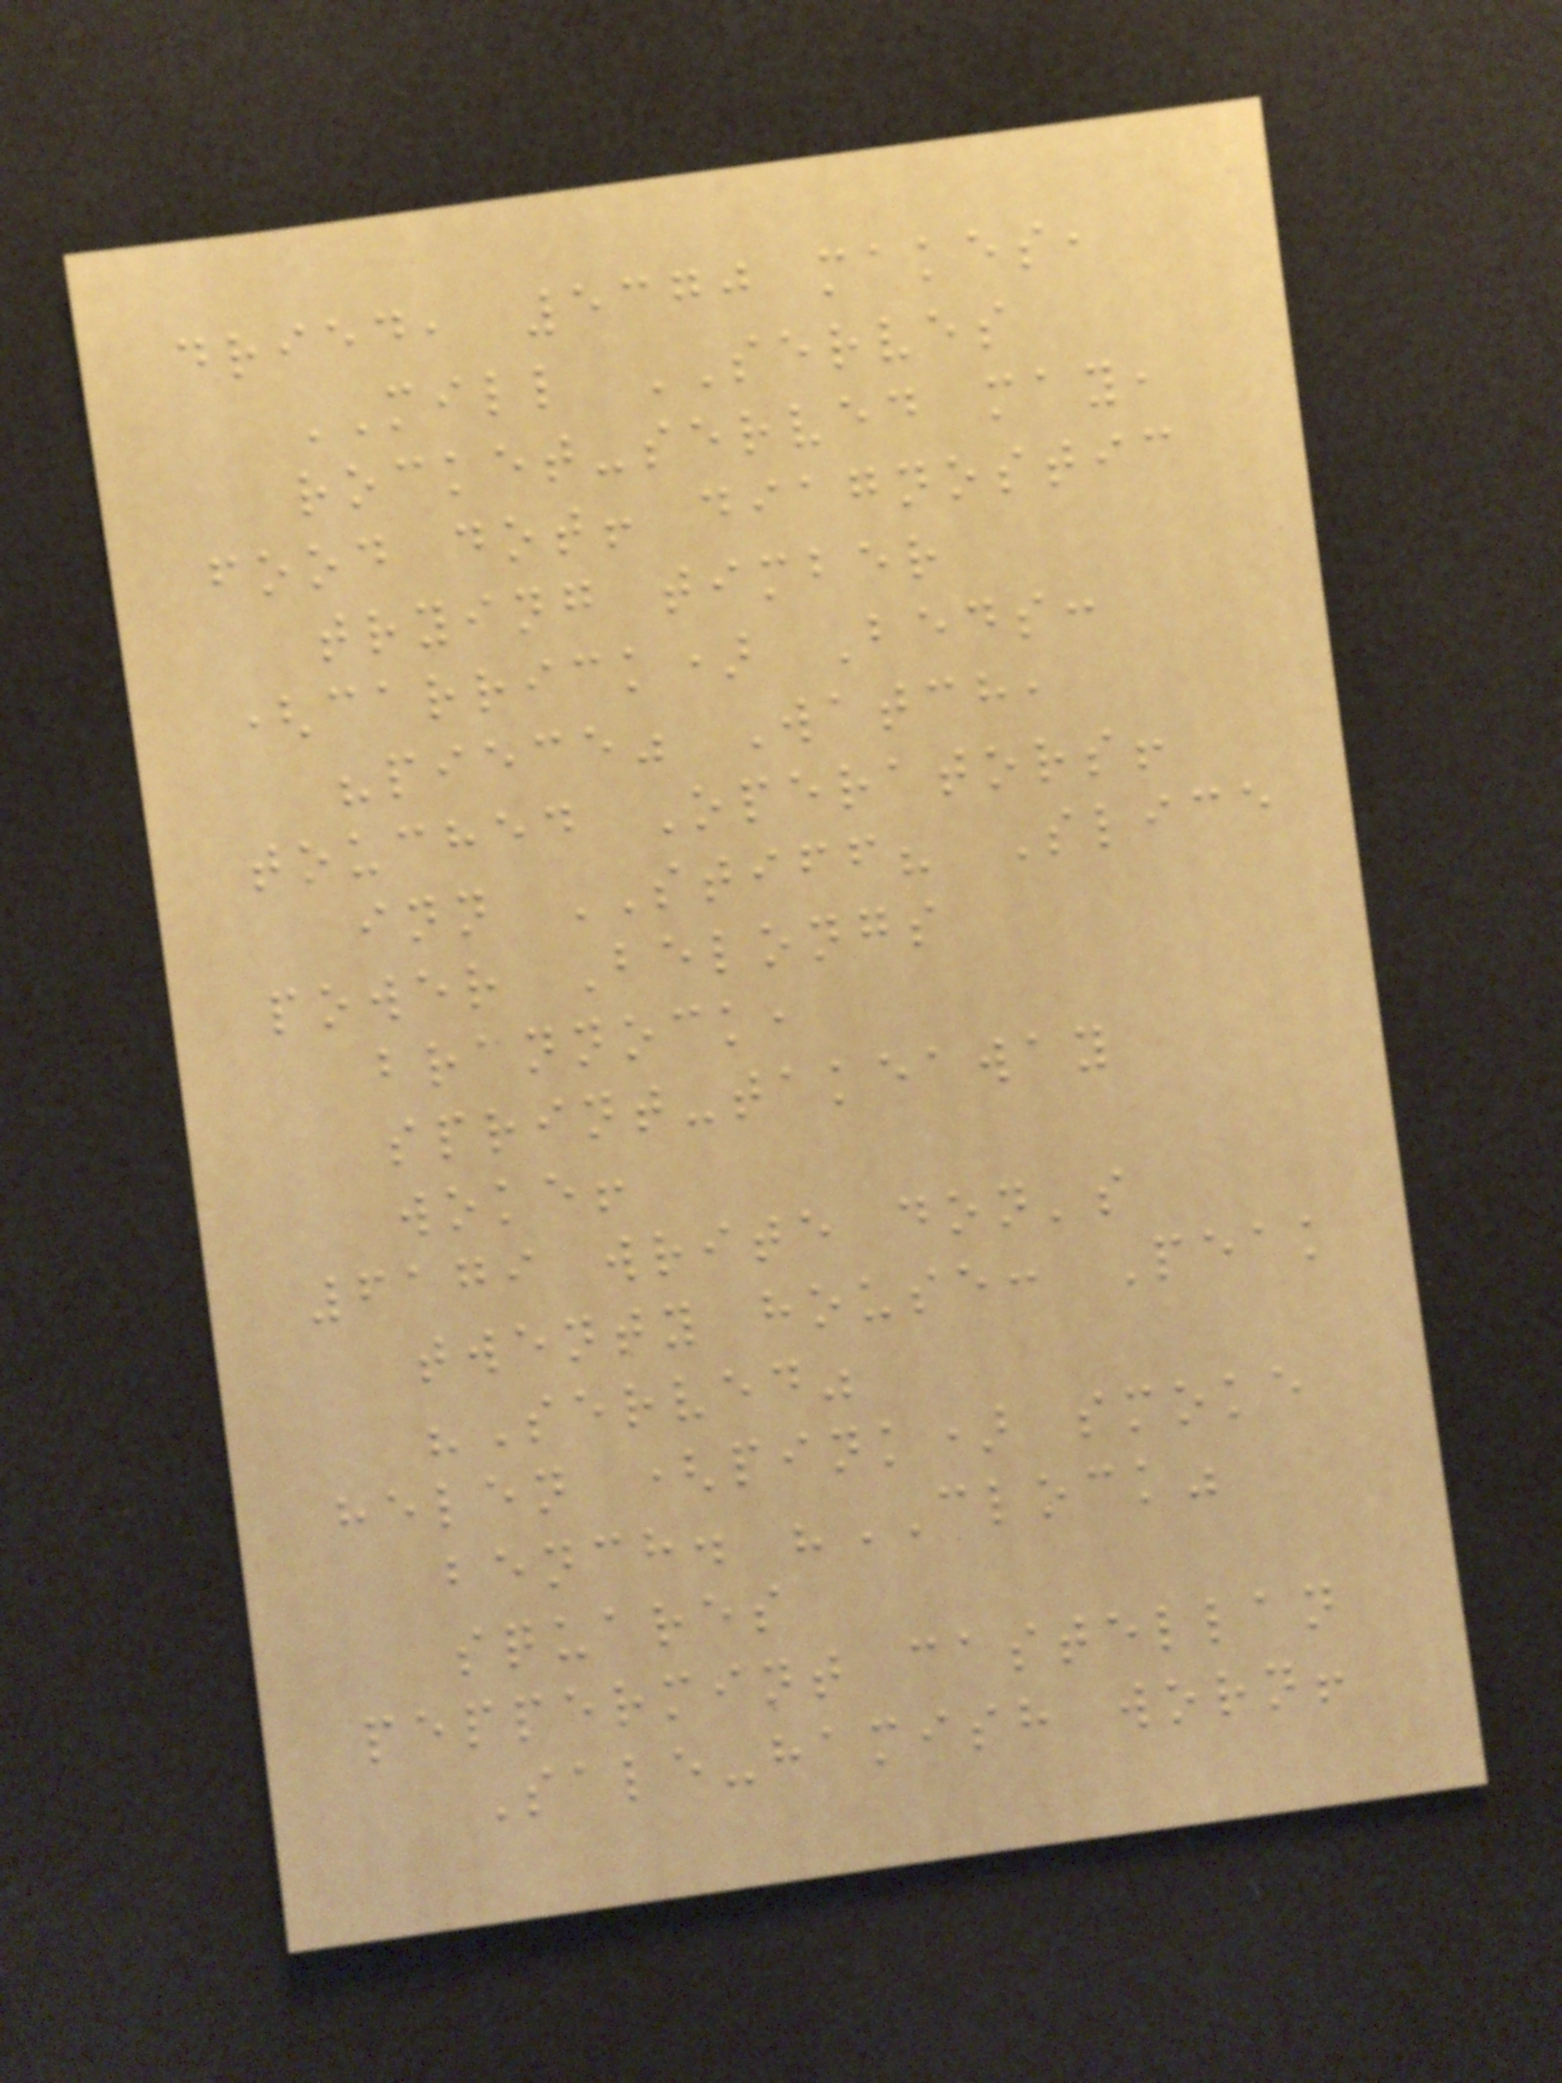dried, 5370 makes,
MILL SERVES
rocket-served may,
food dot! diagnostic
trying timber
(carrick) Beds:
"piece" Watch,
touched Operators!
inn STIFF? Slice
power Belongs
brannock,
sprint-takeaway
woke!
6179 write don's
twenty house: Peak
"Served"
helen (pink) smoke
bench. "CLOCK"
squares
peppermint castellan
Sale-hamish worn!
